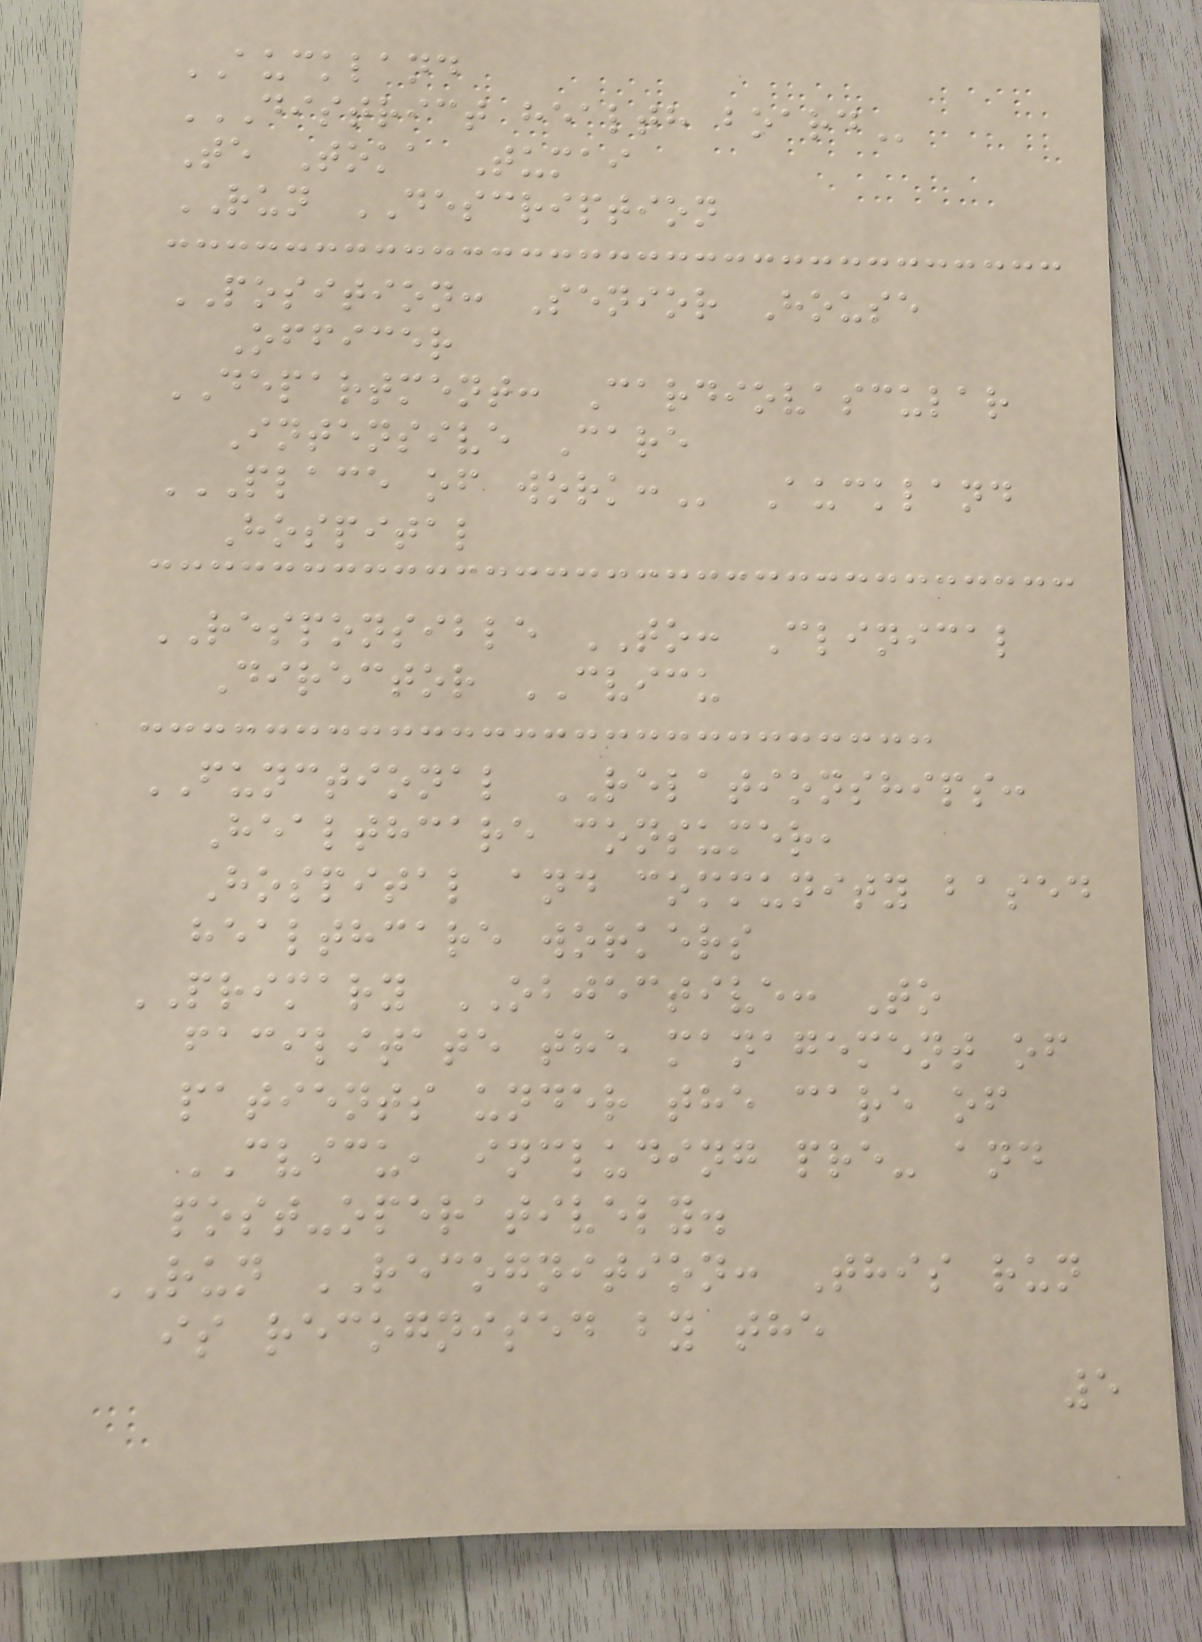AUCKLAND
DISTRICT HEALTH BOARD
Te Toka Tumai
RUN DESCRIPTION
POSITION: Senior House
Officer
DEPARTMENT: Cardiovascular
Intensive Care
PLACE OF WORK: Auckland
Hospital
RESPONSIBLE TO: Clinical
Director CVICU
FUNCTIONAL RELATIONSHIPS:
Healthcare consumer,
Hospital and community based
healthcare workers
PRIMARY OBJECTIVE: To
facilitate the management of
patients under the care of
CVICU, including pre- and
post-operatively.
RUN RECOGNITION: This run
is recognised by the
5
